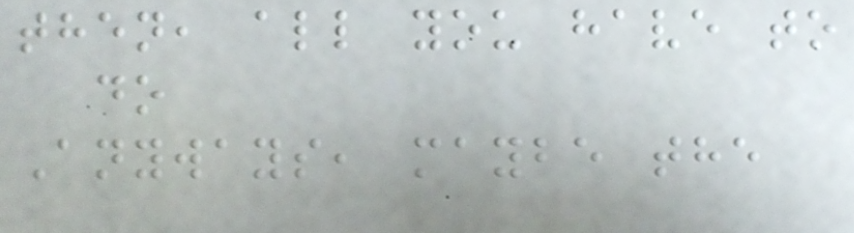then, all you have to
do
Anyways, maybe the
